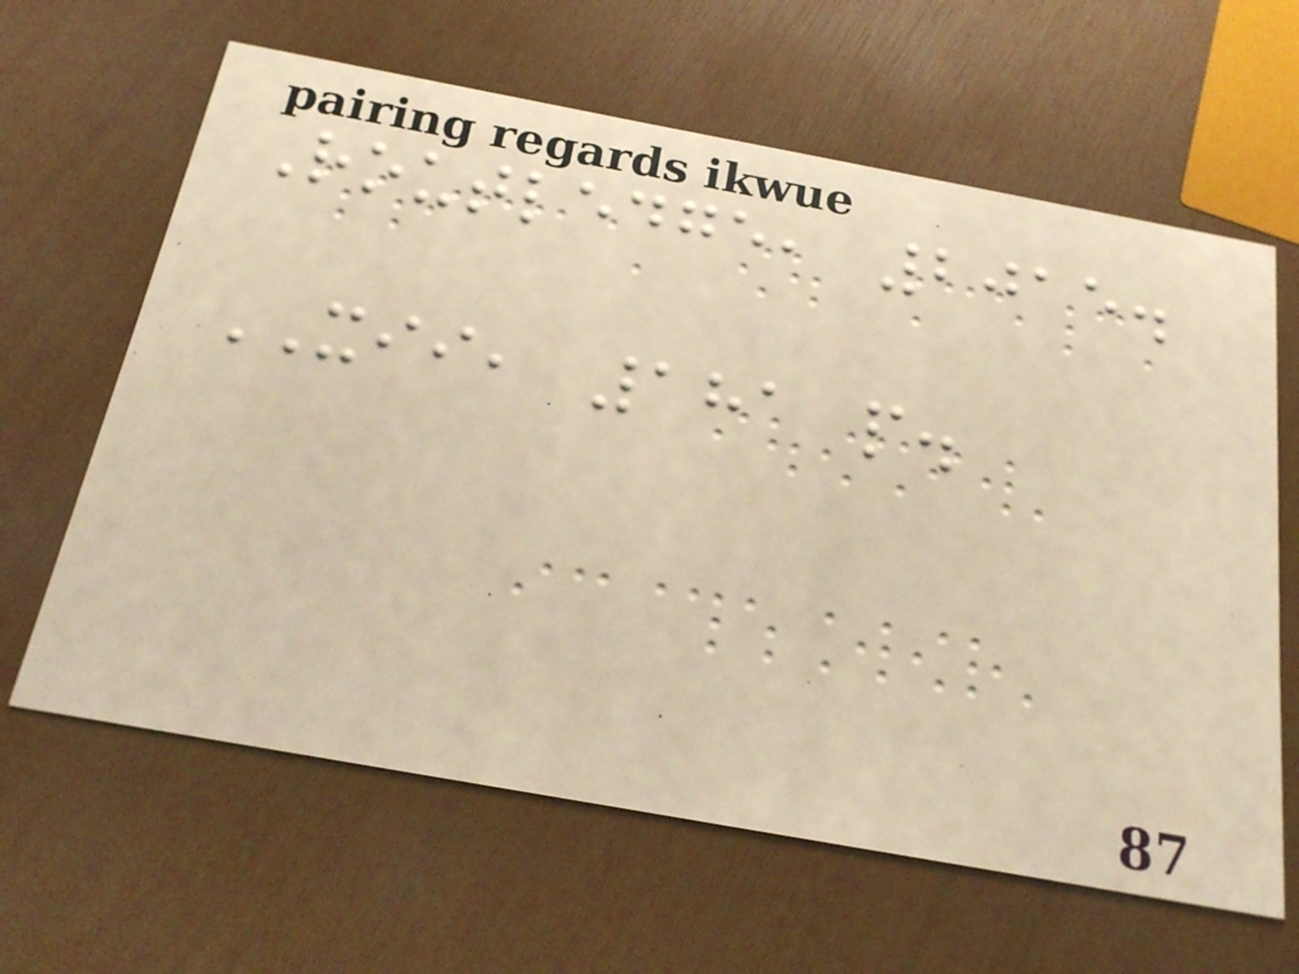Routledge, 2015.
XII, 181 p.
